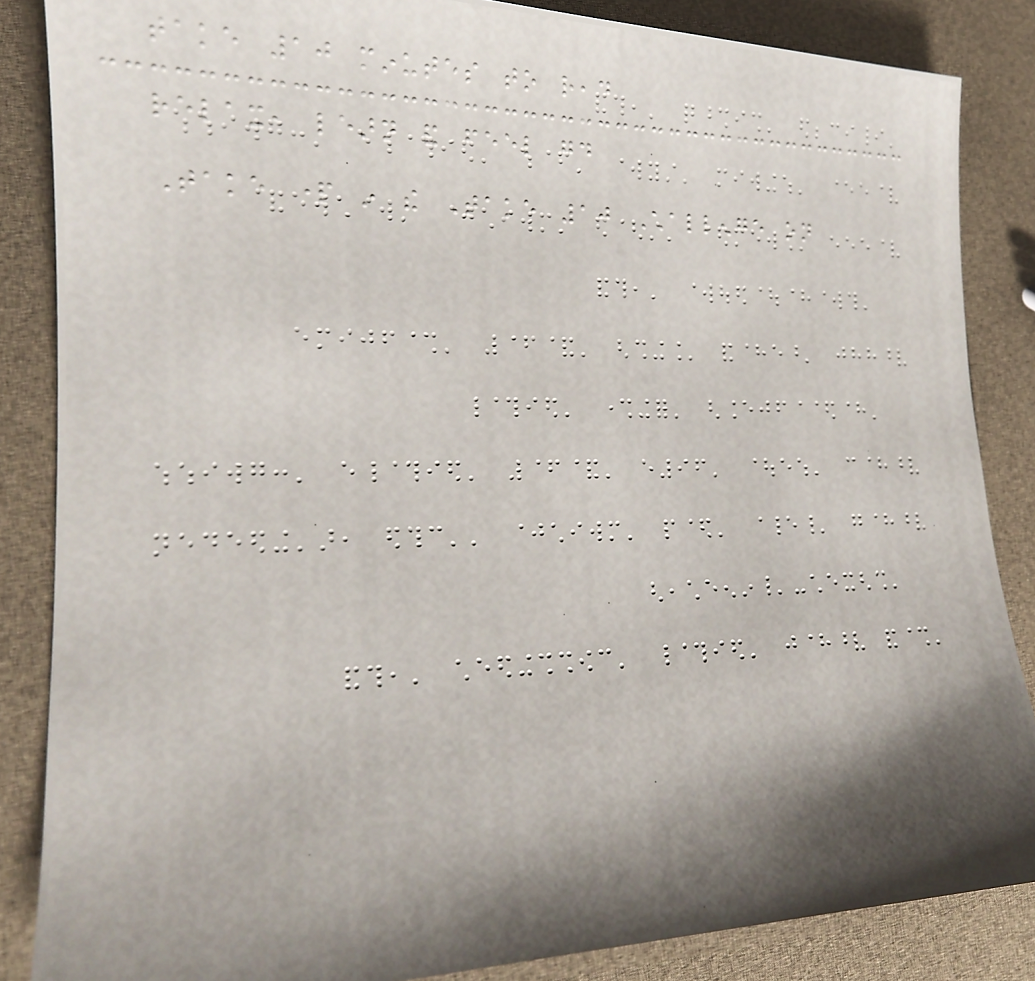take 10 minutes to read
relax, learn and feel good
Take part in the Take 10 Challenge on
